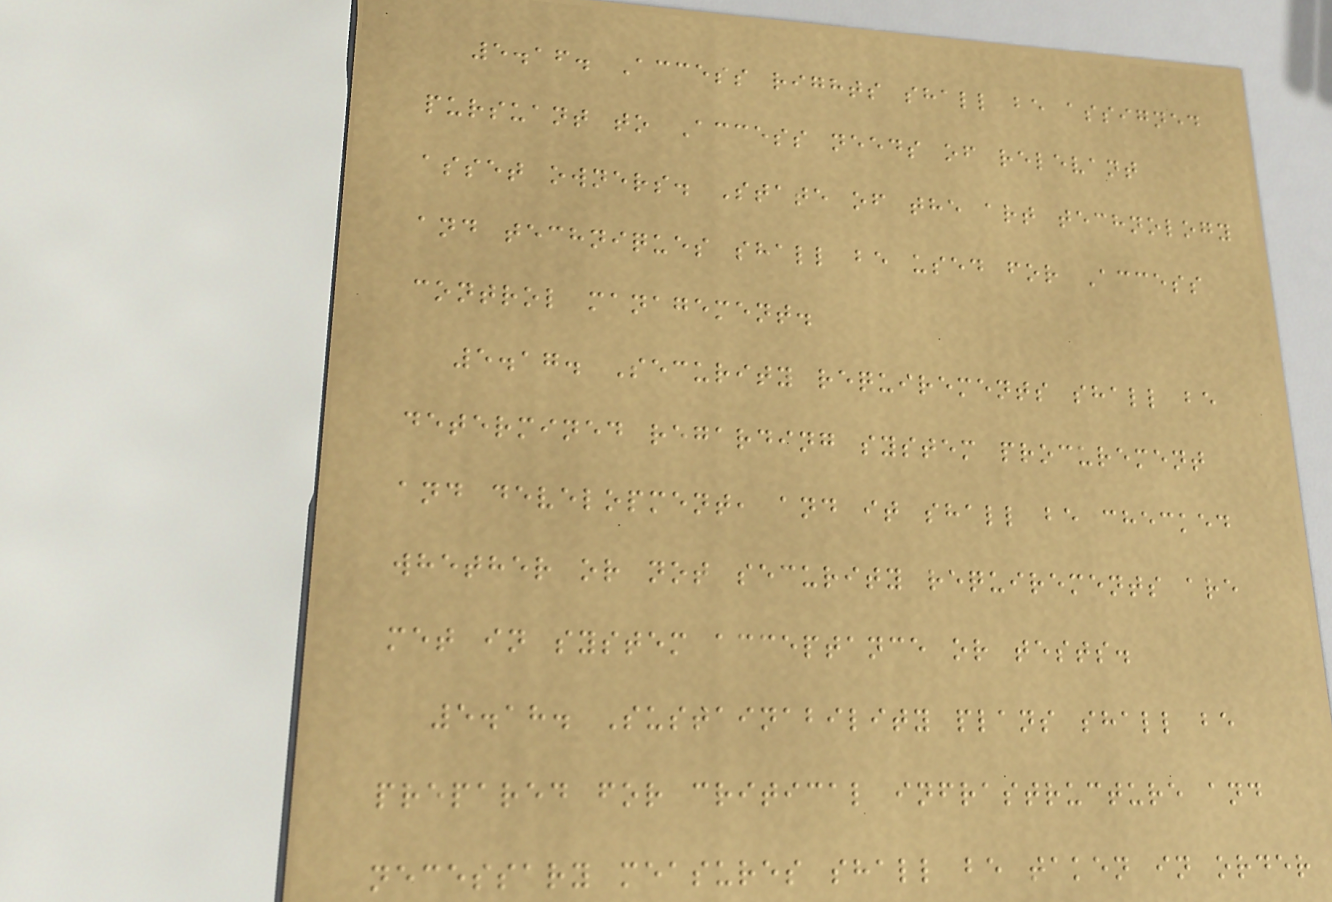5.16. Access rights shall be assigned
pursuant to Access needs of relevant
asset owners. State of the art technology
and techniques shall be used for Access
control management.
5.17. Security requirements shall be
determined regarding system procurement
and development, and it shall be checked
whether or not security requirements are
met in system acceptance or tests.
5.18. Sustainability plans shall be
prepared for critical infrastructure and
necessary measures shall be taken in order
